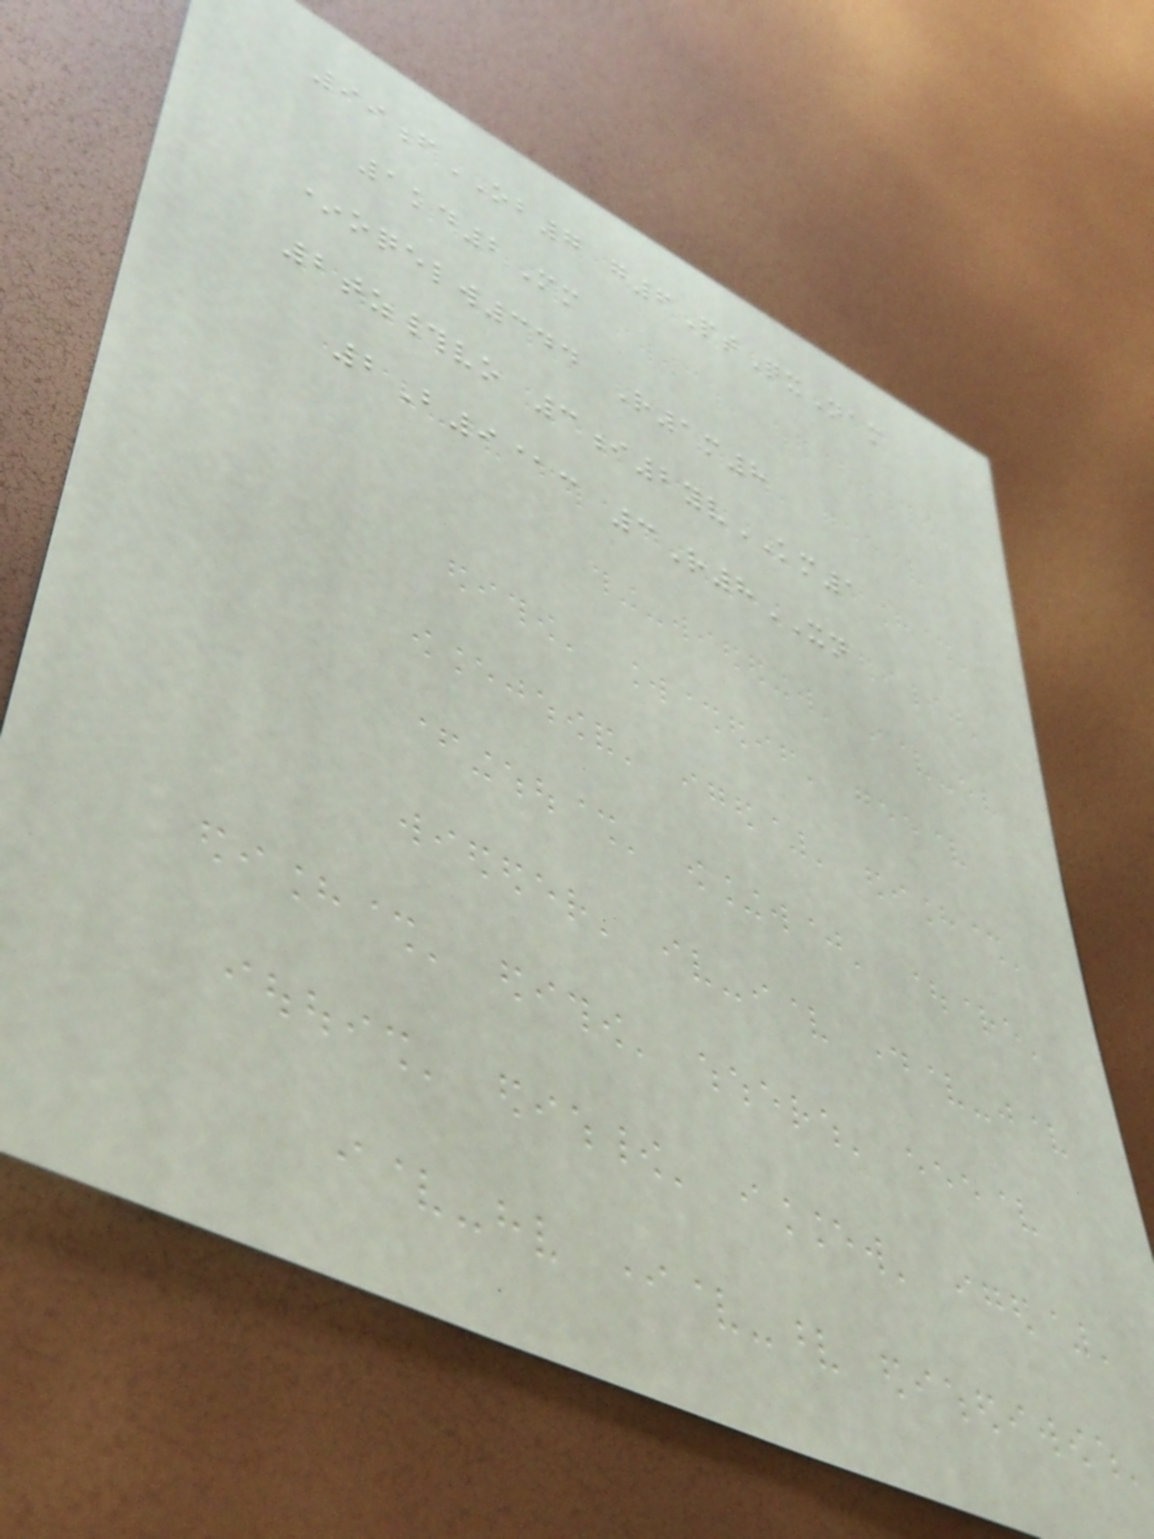99fOB7 g6PtQxNam
1kd2Mm
*oqelw344 R1m8
2tz#vo 3i2yvKM1
2B9@c 3R8XN
